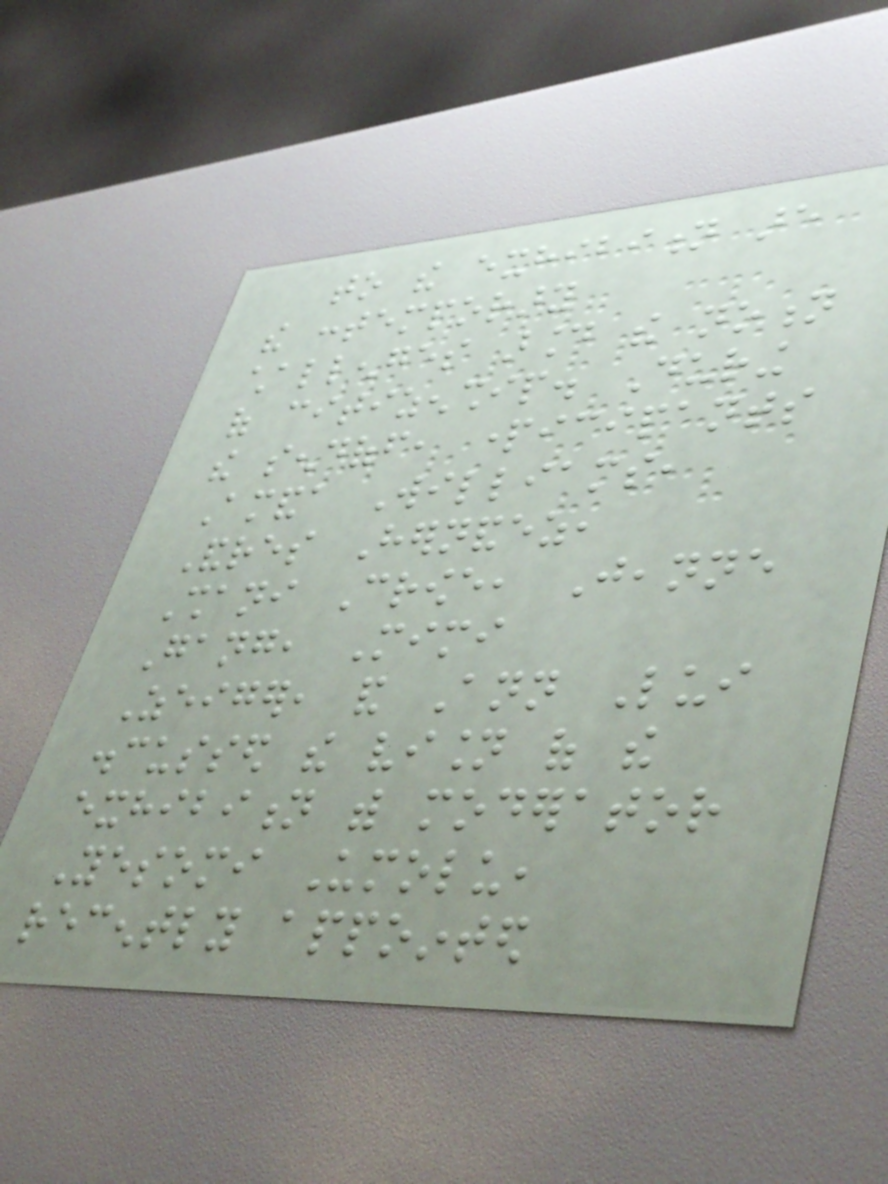to the exhibition are
the contemporary
challenges around the notion
of citizenship. During
the sendoff, participants
Amanda Williams,
Andres Hernandez,
Shani Crowe, Jeanne
Gang, Mimi
Zeiger, and Ann Lui
discussed the vision of the
exhibition with moderator
Yesomi Umolu,
recently appointed
